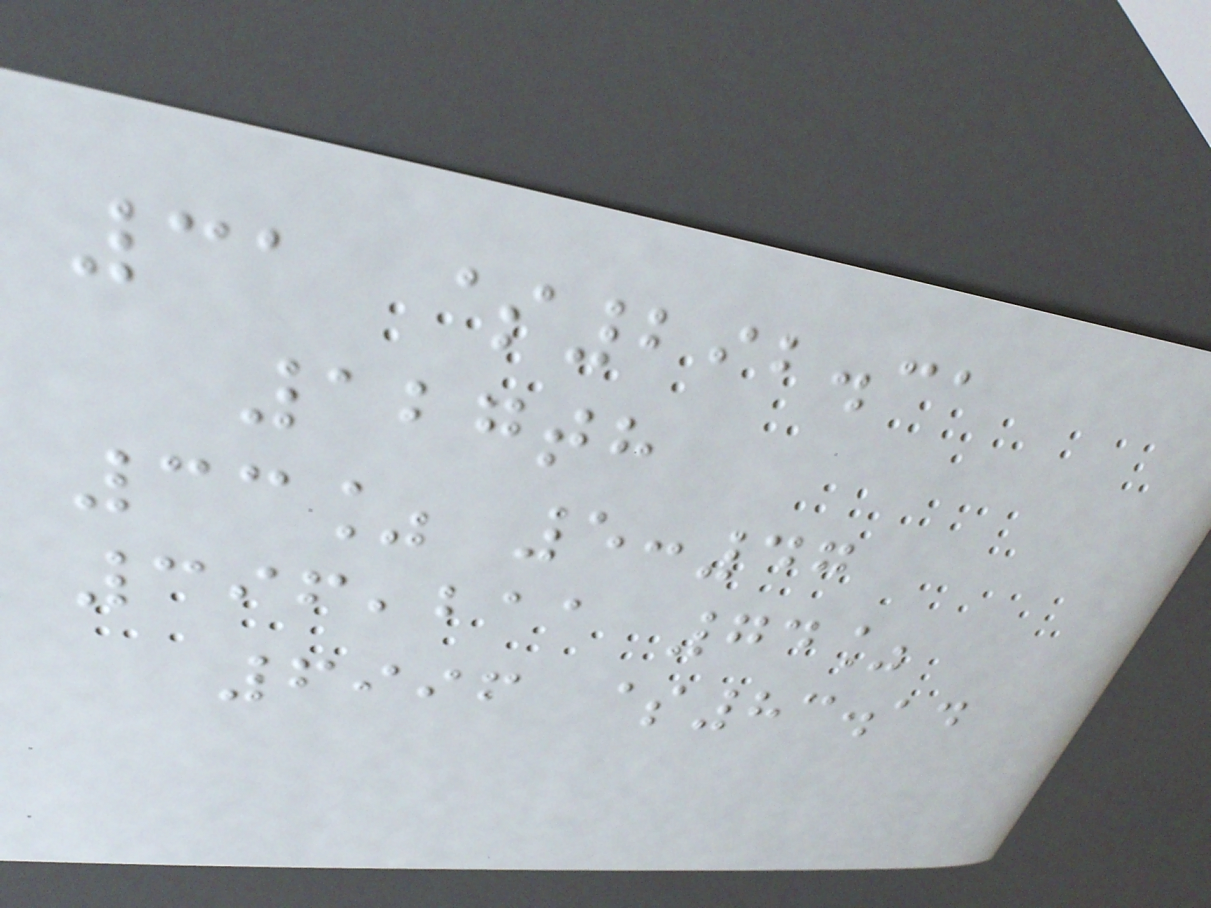31 $292.31
127th
33% 5:47
396,211 74%
6996 $83.14
